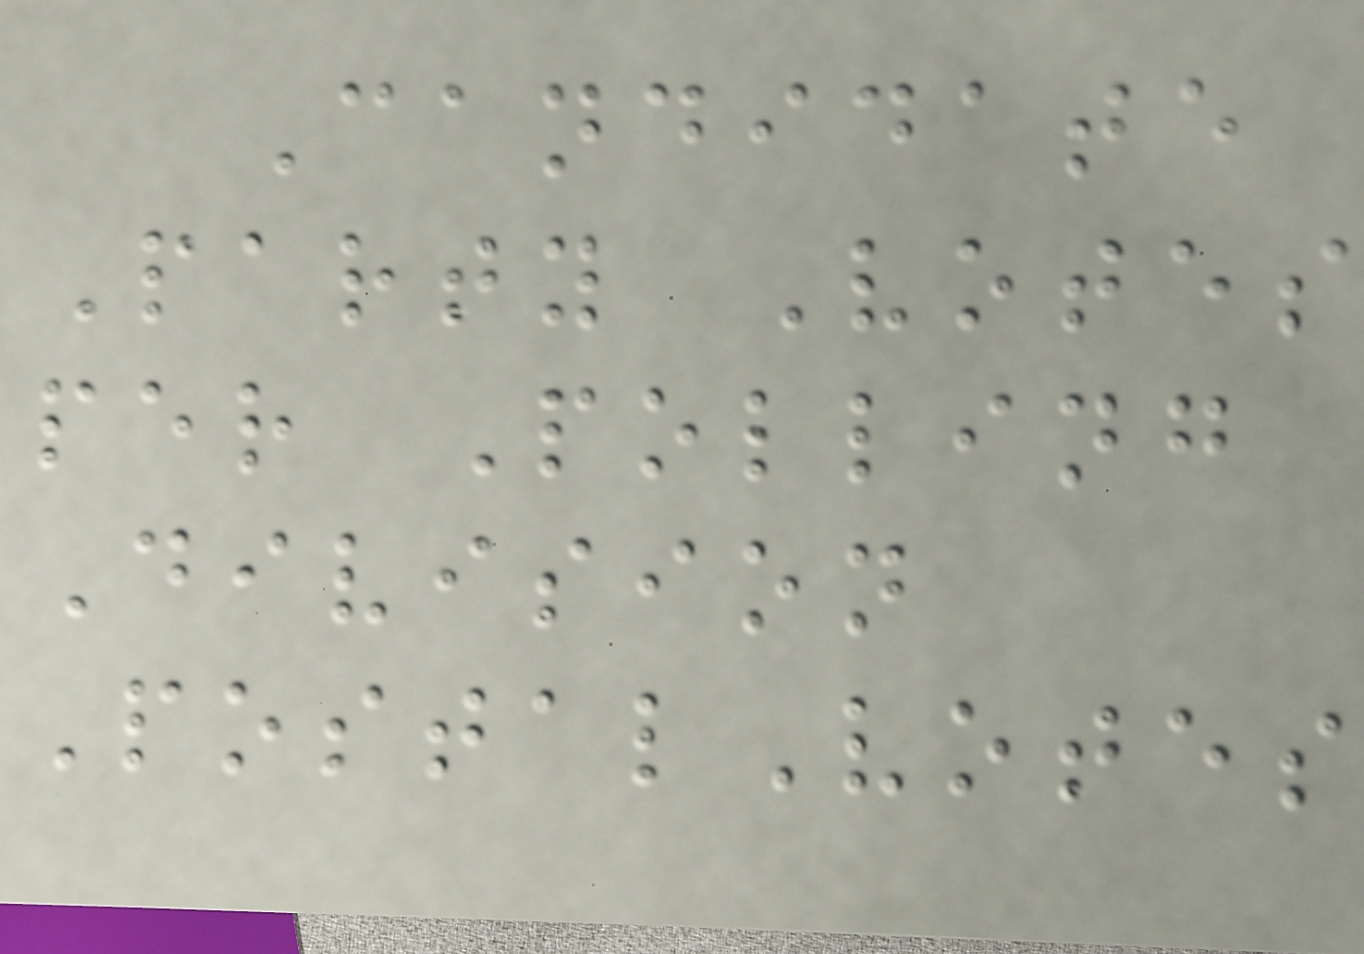Candidate
Party Votes
per Polling
Division
PostalVotes
